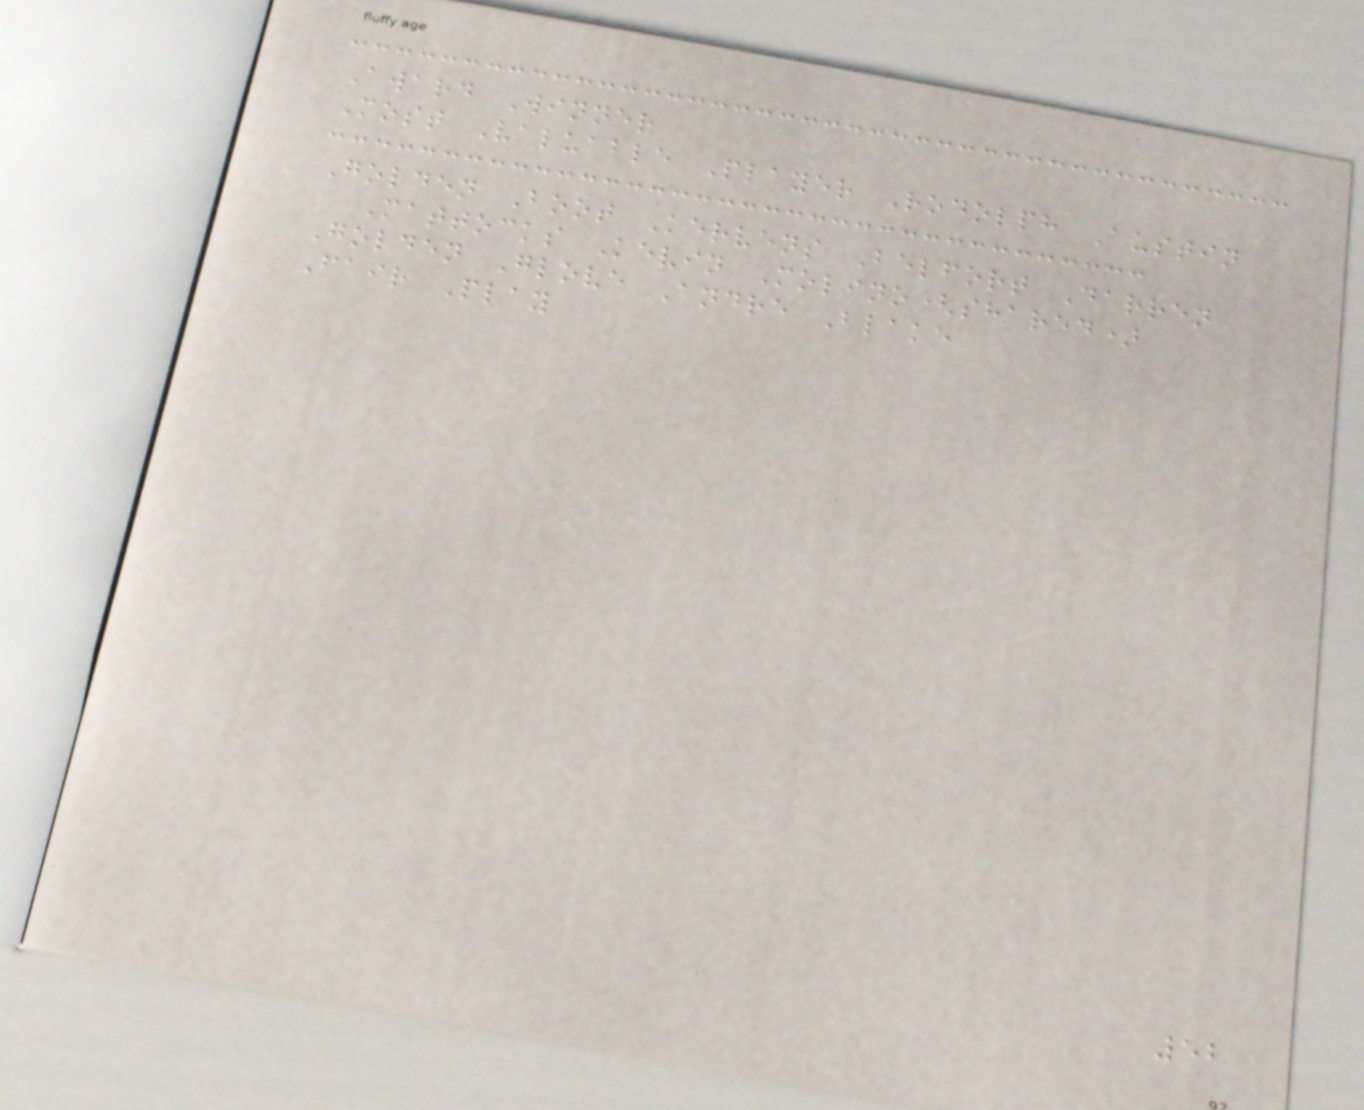Award Winner
Most Valuable Player Rodolph Austin
Golden Boot Kervens Belfort Darren
Mattocks Kevin Molino(shared)
Golden Glove Andre Blake
Fair Play
52
